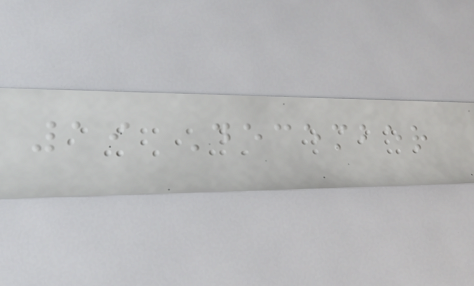19 December
